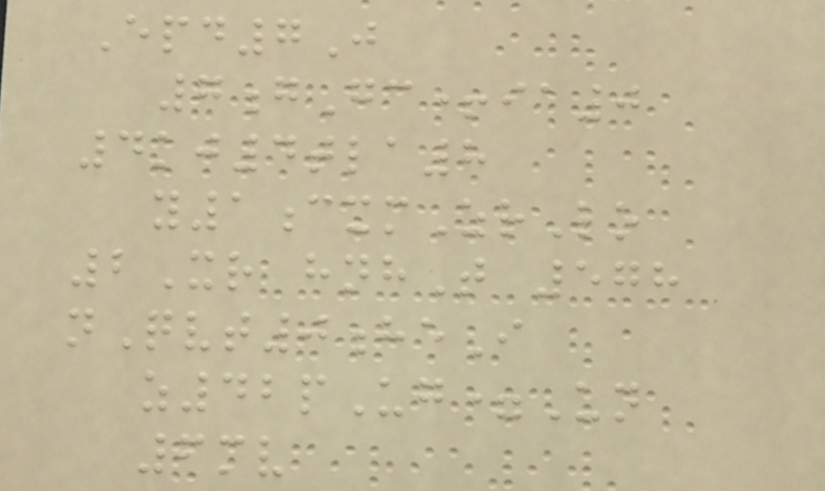Epd7J
7gGc+ia0
4kj4tla8
y1cxmZrLo
2Xr hnhT 578
nQvt0heI
z42pUg=Un
6mv
